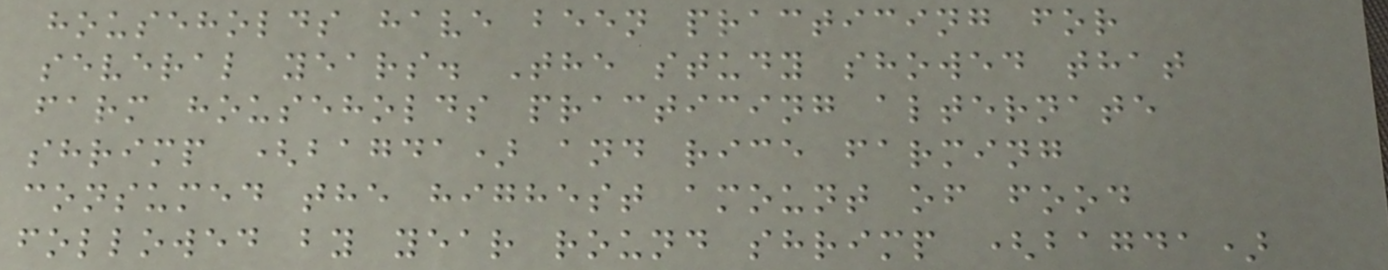households have been practicing for
several years. The study showed that
farm households practicing alternate
shrimp (bagda) and rice farming
consumed the highest amount of food
followed by year round shrimp (bagda)
